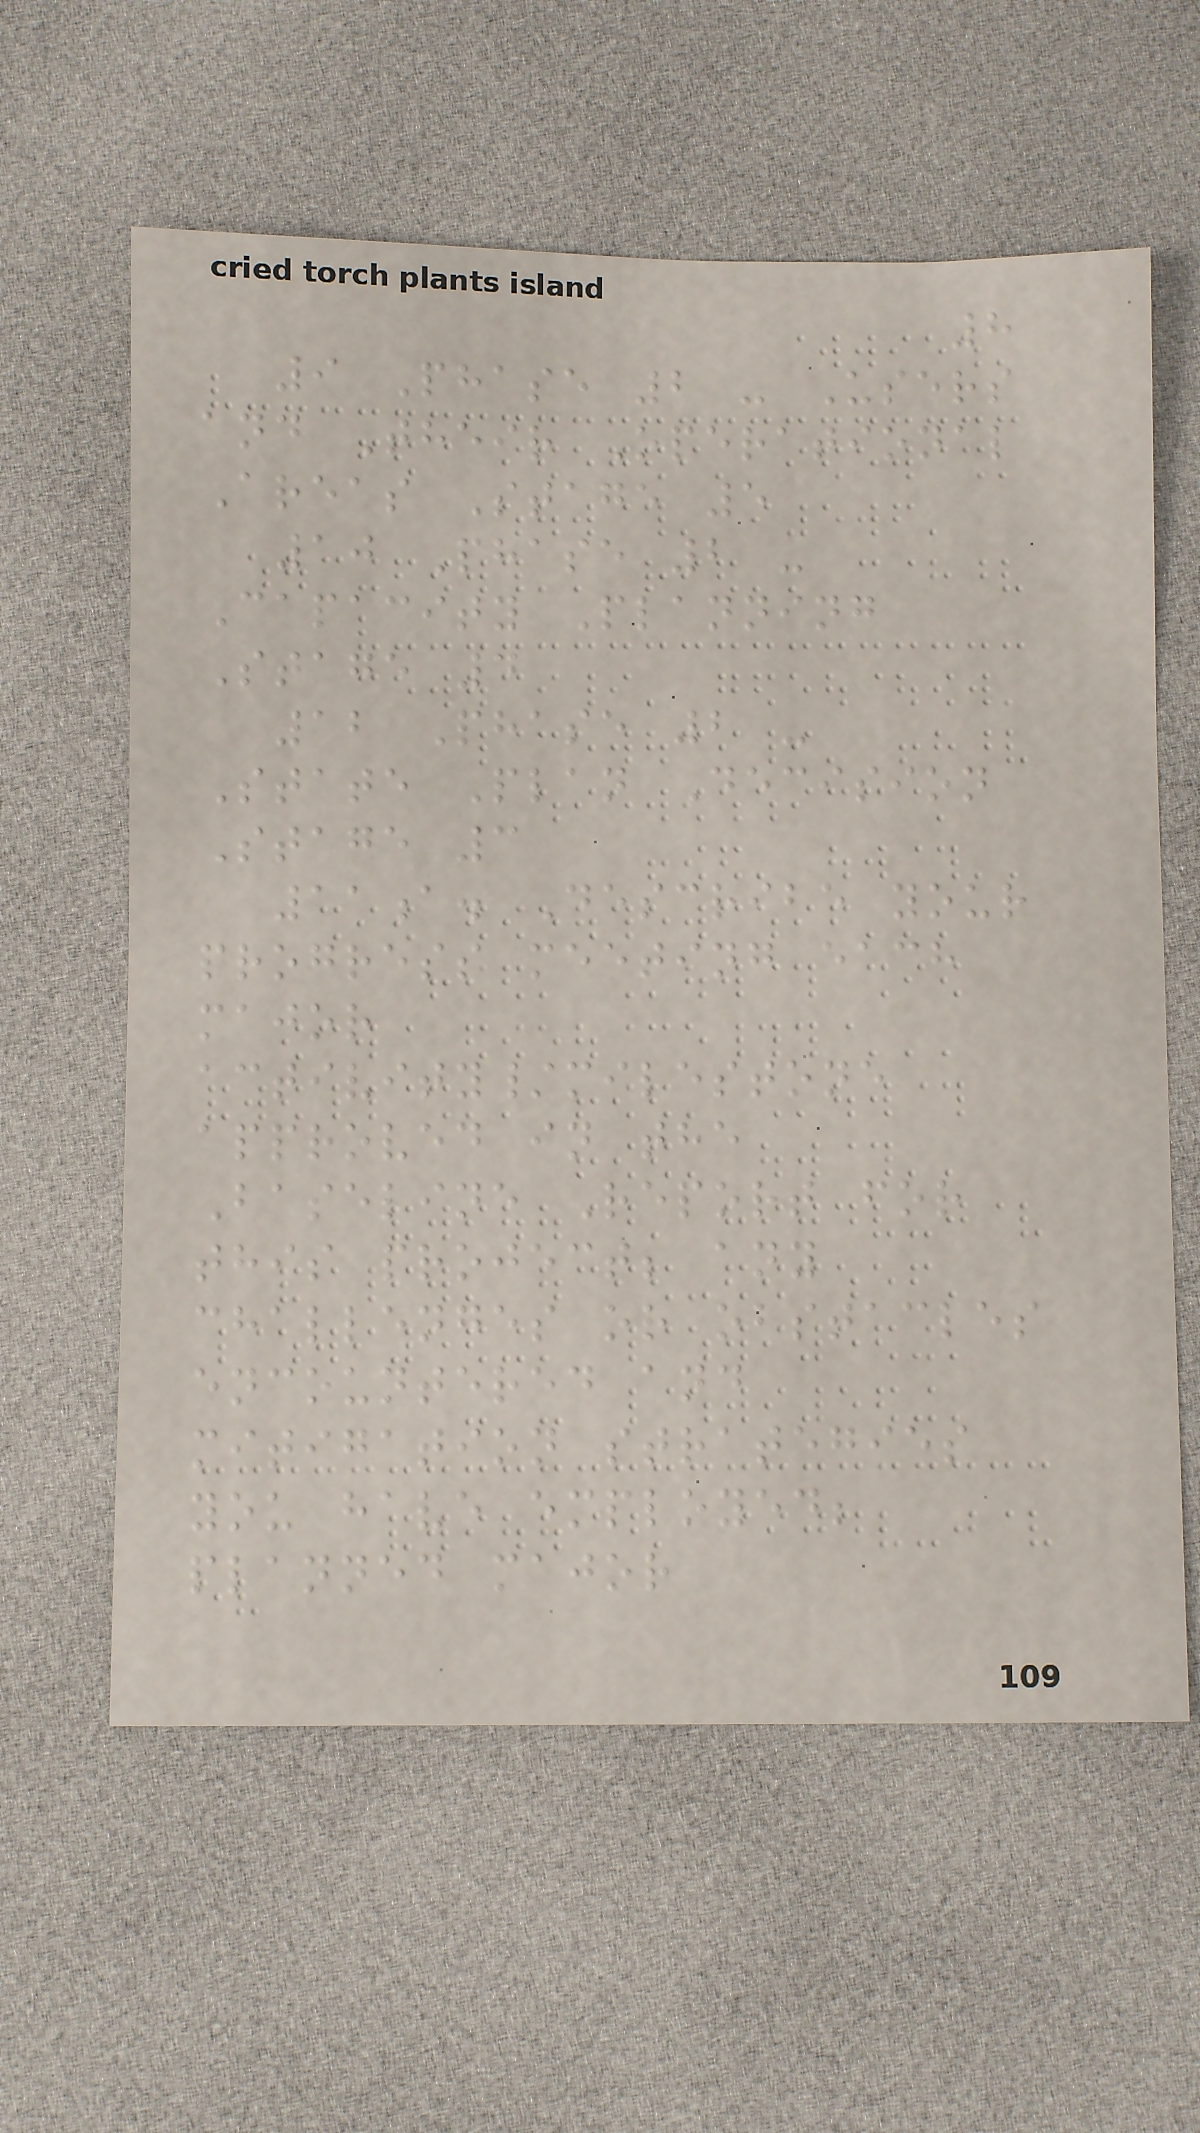8
9 Phase 2 - Users
and Their Operational
Areas Stage 5
10 Phase 2 -
Capacity Planning
Stage 4
12 Phase 2 -
State Plan Decision
Stage 3
11a. Describe your
progress meeting each
major
activity/milestone
approved in the
Baseline Report for
this project; any
challenges or obstacles
encountered and
mitigation strategies
you have employed;
planned major
